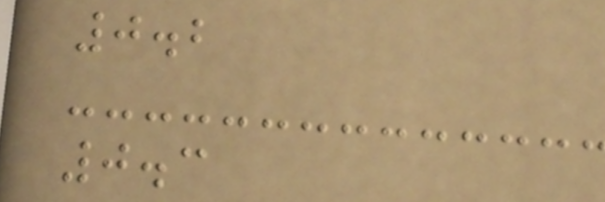0.2
0.3
